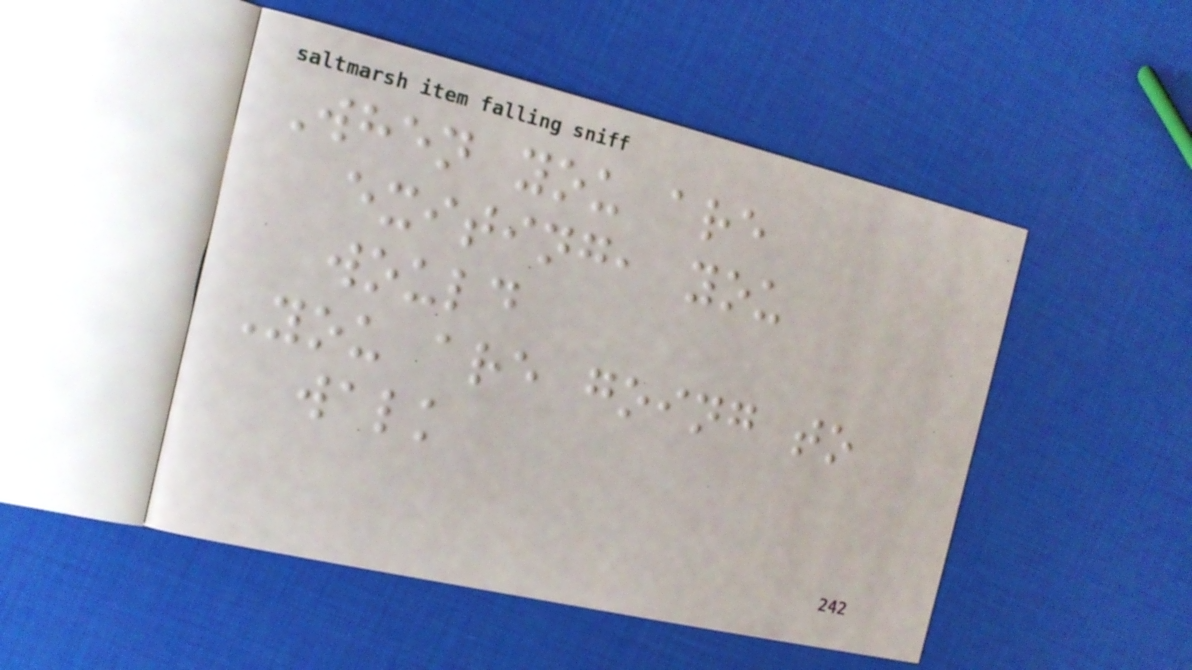When you are
exiting, you
would
You are going to
walk
